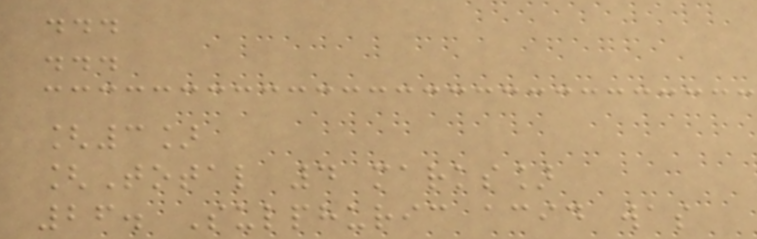...
...
[3]
[Total 4 marks]
26. Sulphuric acid was
